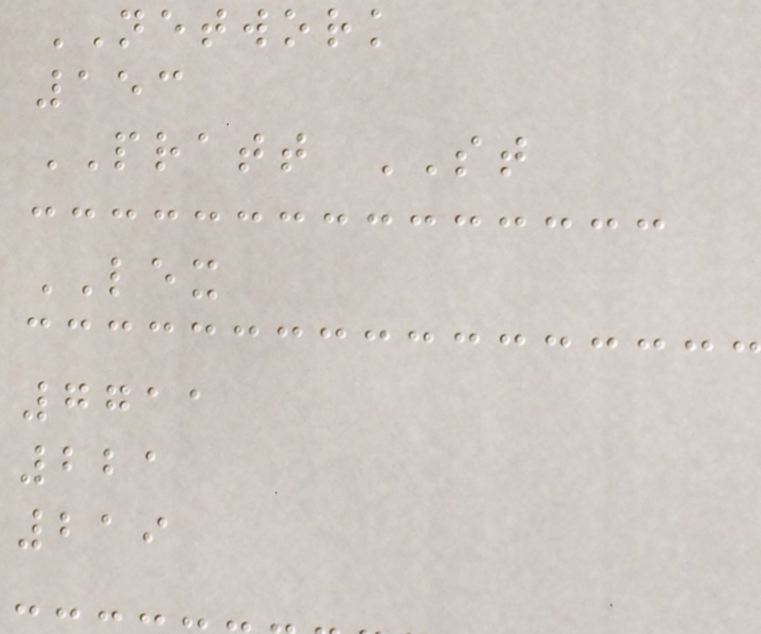NETWORK
153
PRATT ST
LEX
7711
221
219
